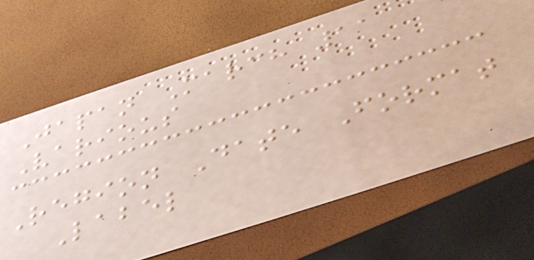Japan March 11
Various
Region Date Format
Label
